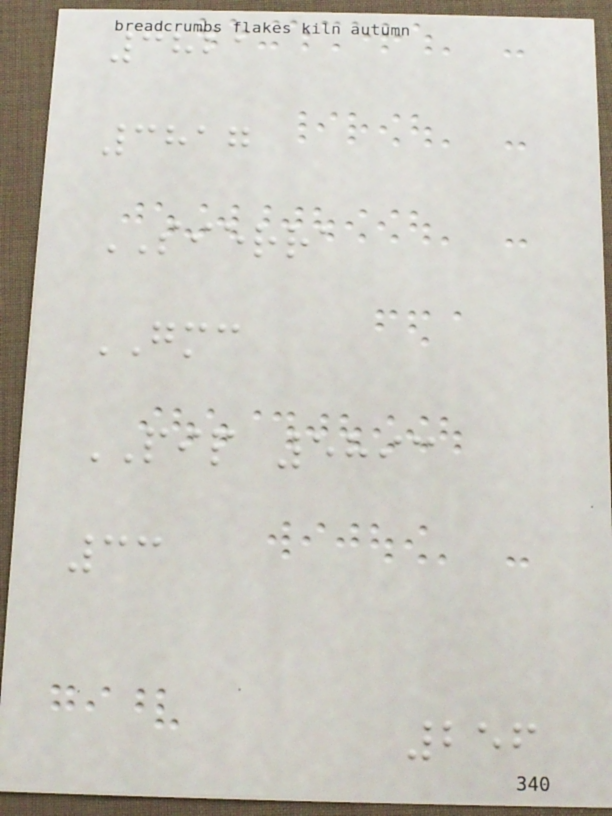3821
3817
SIERRA
GMC
PIP 5893
33
256
